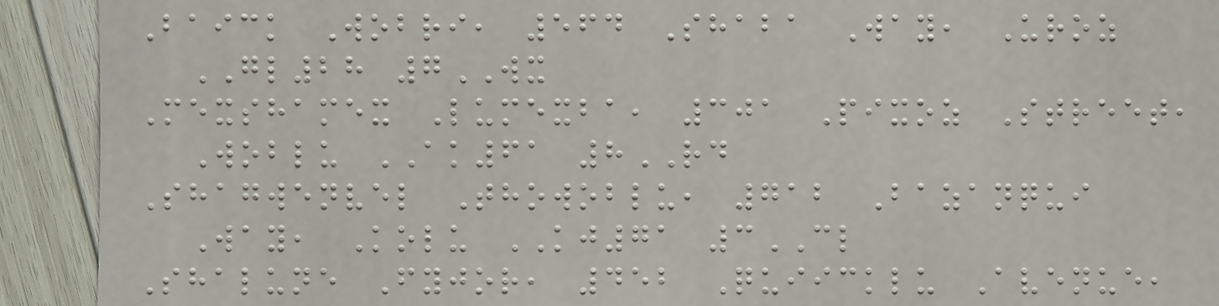Baick Wobri, 564 Shaba Way, Uroz
GL28 7WX
Mexshamex Lumexba, 301 Pixoz Street,
Woblu AK61 8RD
Shagwenvel Thowoblu, 712 Bazanqui
Way, Kolu KJ71 3CL
Shalune Fyjor, 452 Quiicklu Avenue,
